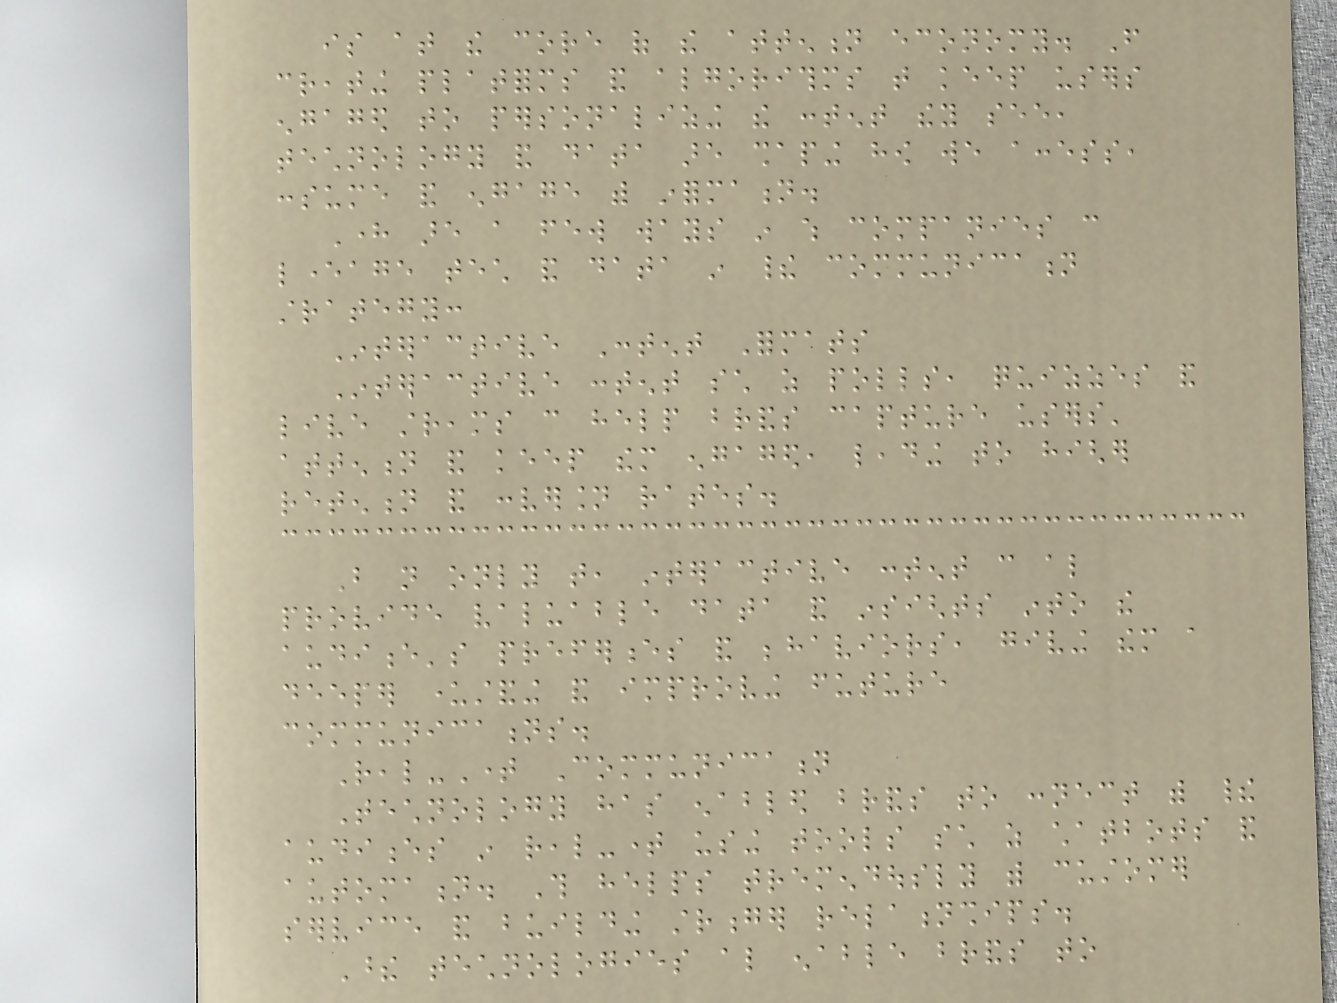is at the core of the attention economy. From
creating platforms and algorithms that keep users
engaged to personalizing the content they see,
technology and data are shaping how we access,
consume and engage with information.
Here are a few ways in which companies can
leverage tech and data in their communication
strategy:
Interactive Content Formats
Interactive content such as polls, quizzes and
live streams can help brands capture users'
attention and keep them engaged, leading to higher
retention and conversion rates.
But not only that, interactive content can also
provide valuable data and insights into the
audience's preferences and behaviors, giving them a
deeper understanding and improving future
communications.
Real-Time Communication
Technology has enabled brands to connect with their
audiences in real-time using tools such as chatbots and
automation. This helps tremendously with customer
service and building stronger relationships.
These technologies also enable brands to
